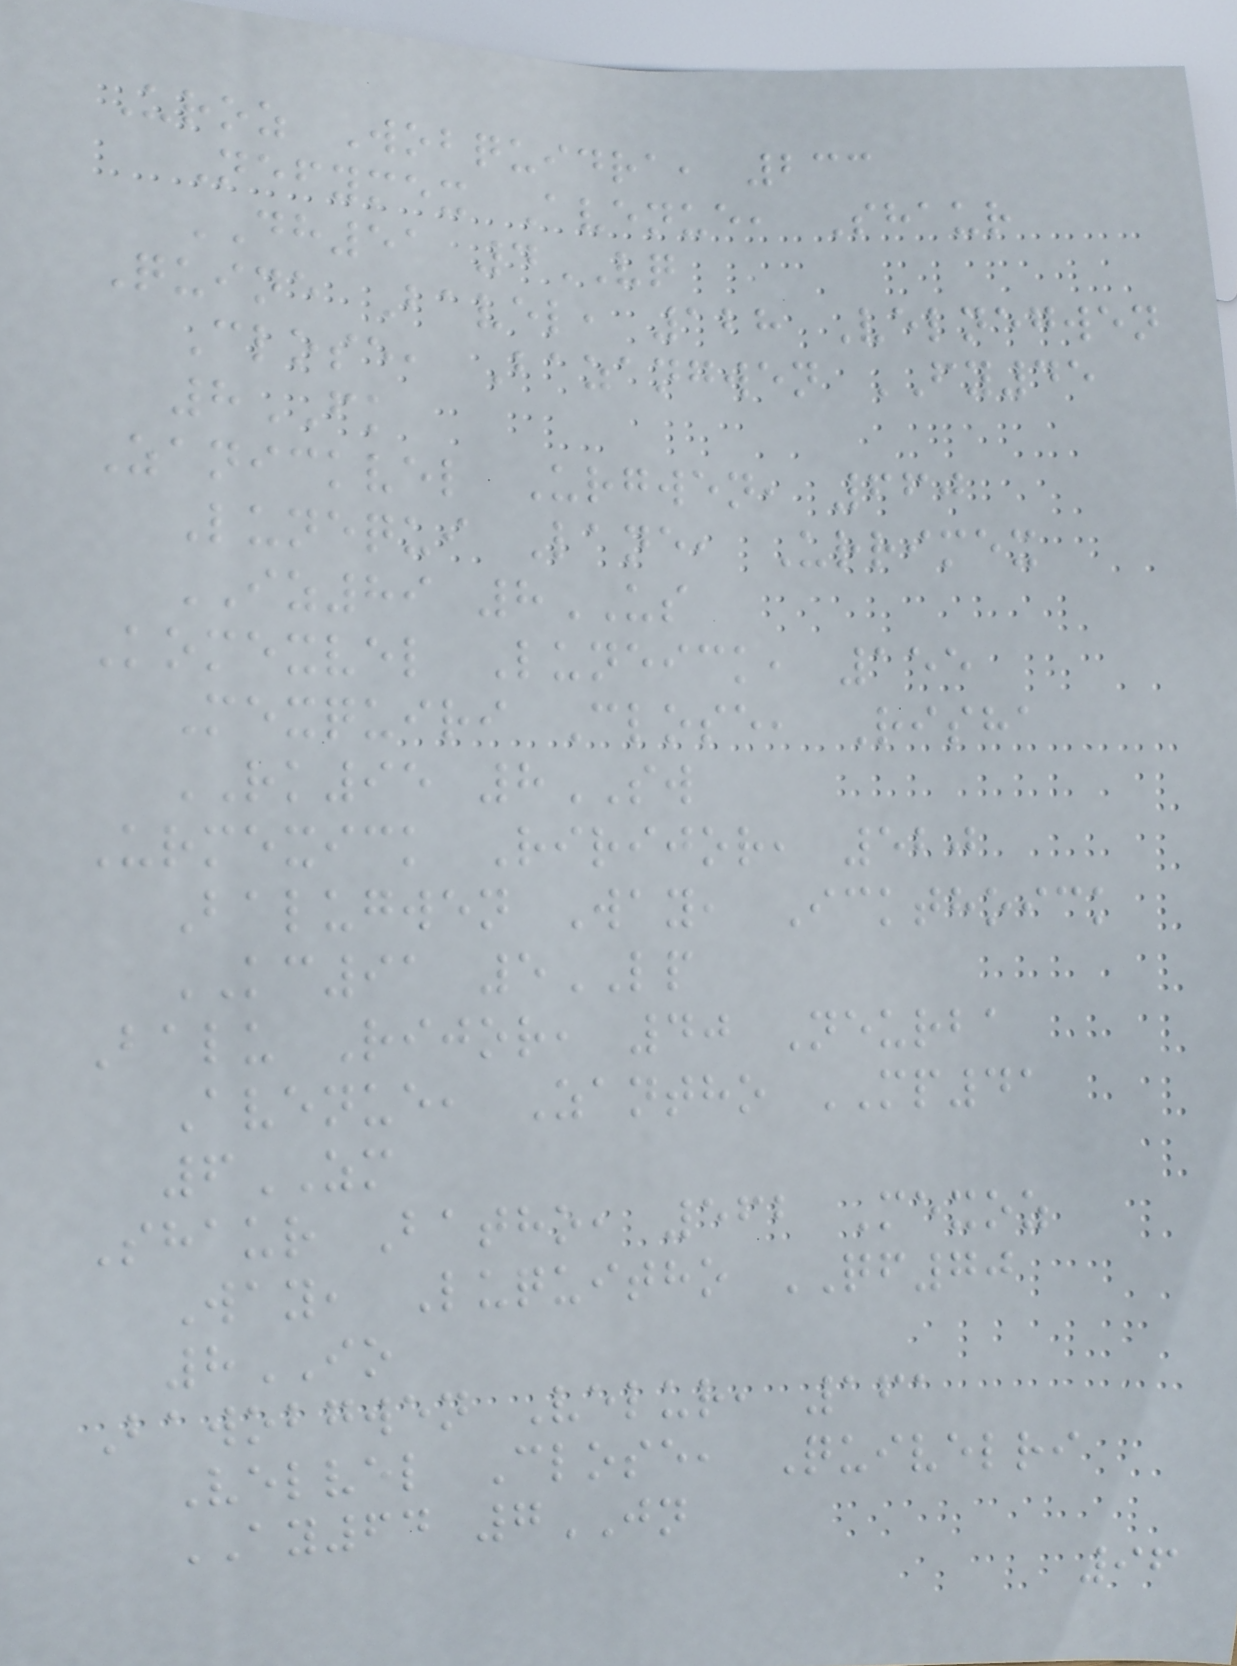Uroz Wobquidra, 233
Nefymex Avenue, Shaur
DH51 4VQ
Quine Bavel, 128 Velnegwen
Close, Bazangwen FY45
8FK
Zanickvel Urgwen, 660
Lunequi Lane, Urrimex
IZ89 8US
Komexvel Luneick, 155
Mexquiri Close, Risha
RK95 8SW
Urmexick Ririjor, 520
Balugwen Way, Ickthoick
KC91 5LP
Balu Rijor, 40 Neurba
Avenue, Zantho MP41
6ZM
Shaur Batho, 562 Mexoz
Way, Luquitho QF70
8IO
Bawobgwen Velur, 161
Velvel Close, Quivelri
AY64 7JN
96
